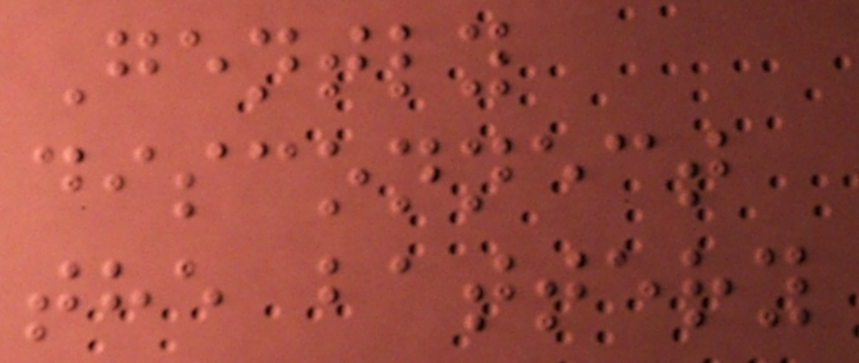Gently
disconnect
the battery
